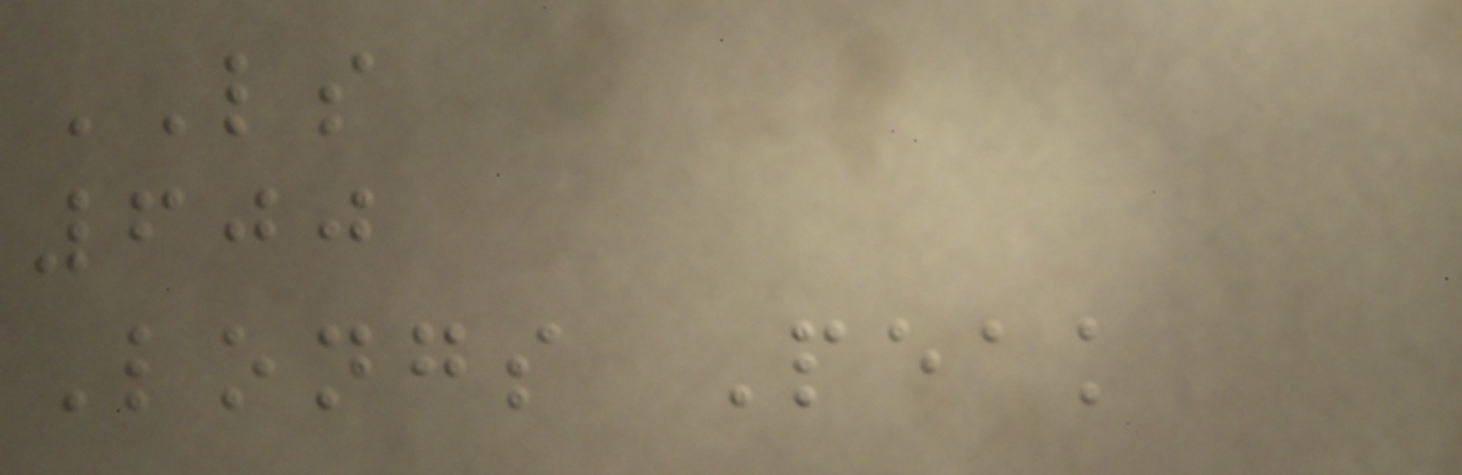LS
600
Longs Peak
